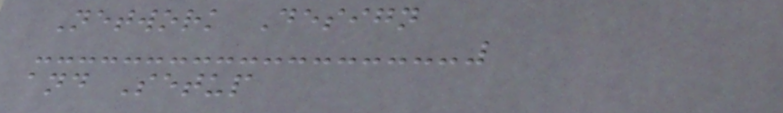Network Design
and Setup
